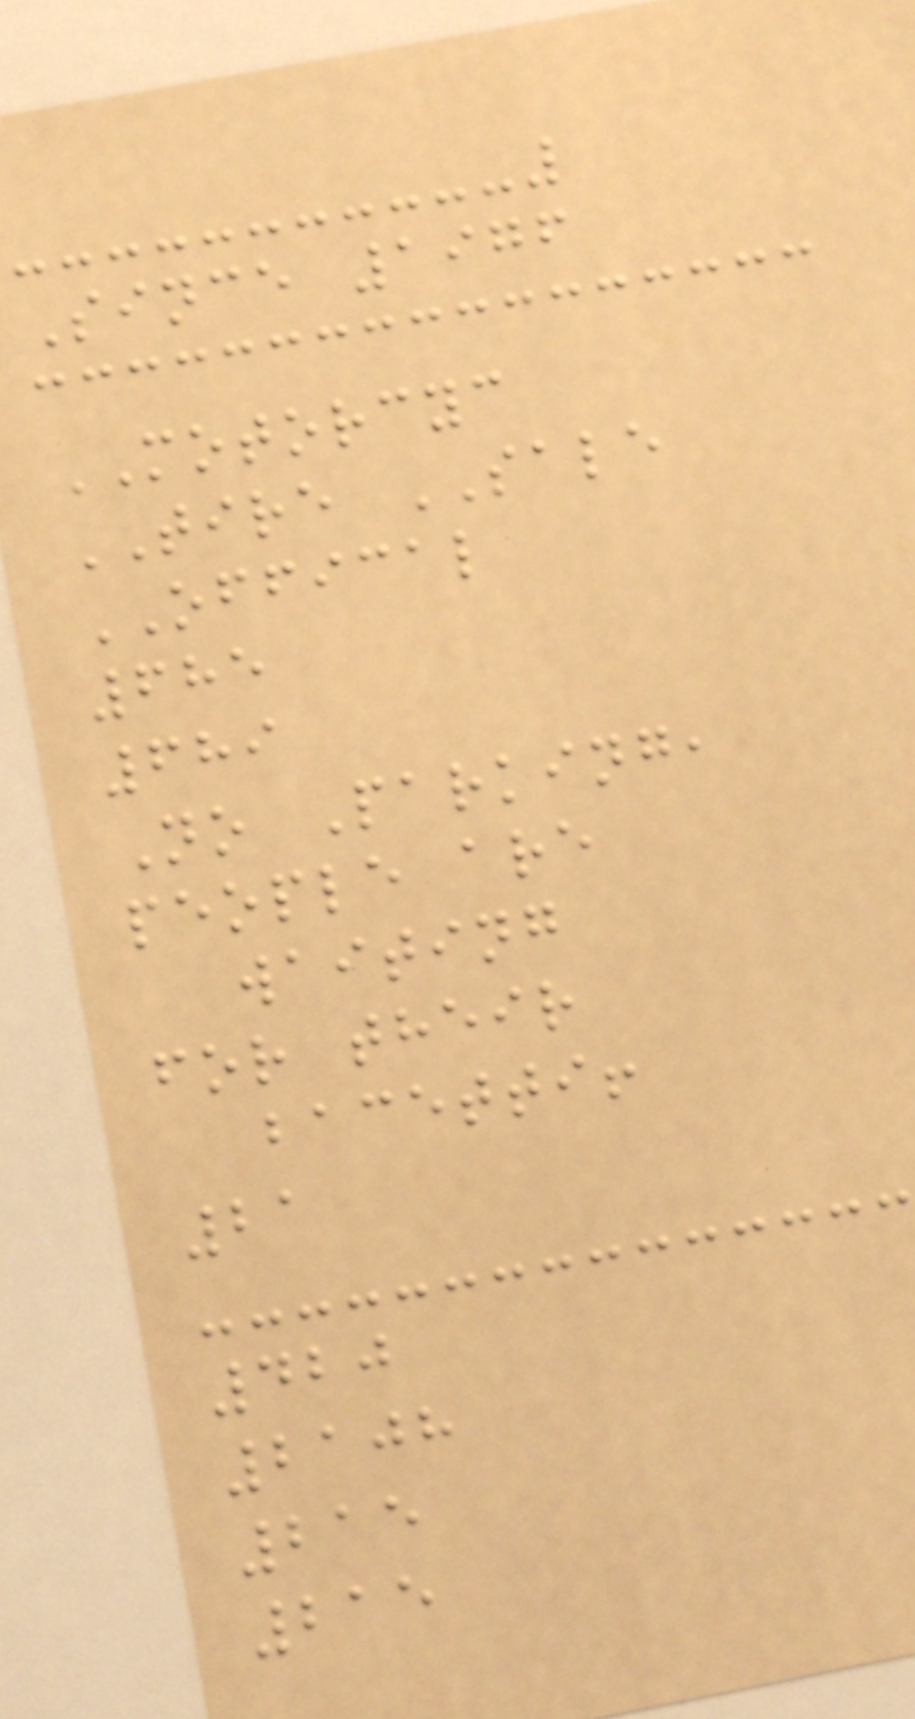Since 1976
MOTORCYC
TIRE SALE
OFFICAL
685
689
No Parking,
people are
waiting
for their
bacetti!
21
420
2108
215
215
